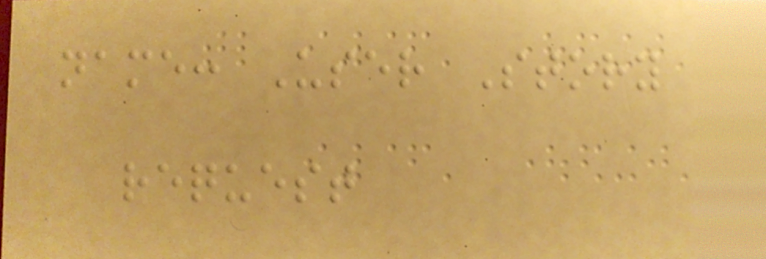name: User Story
request
